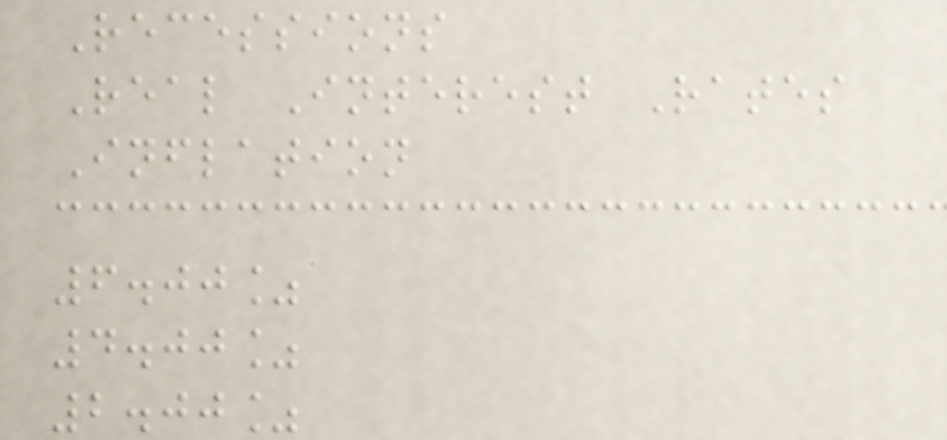Recessions
Real Interest Rates
Inflation
6.00%
4.00%
2.00%
